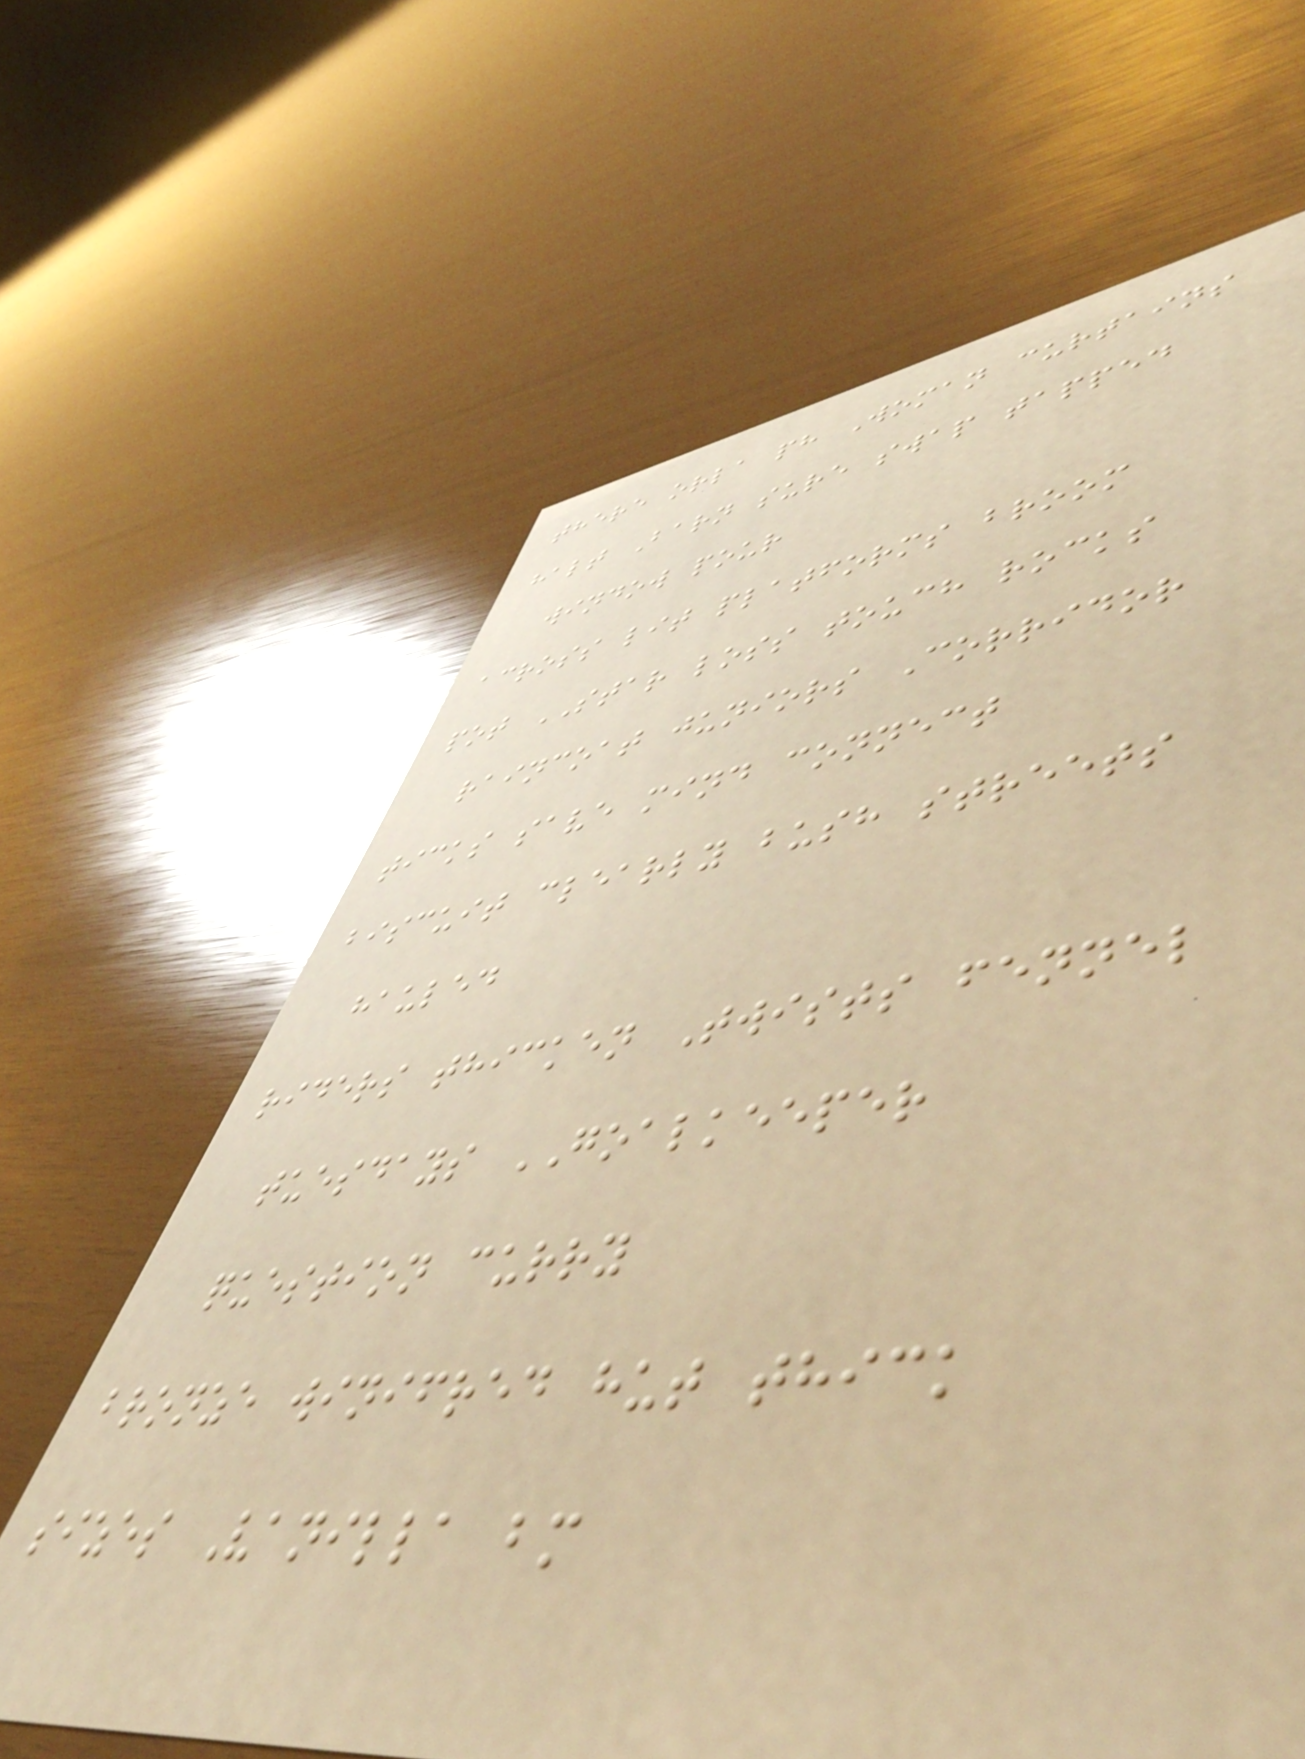there orla ph Woman curtains
halt Barn sure swap tapped
window pour
across lit platforms broom
pot STAR loss touch rocks
raincoat juniors Corridor
ticks save mind connect
biscuit clearly bush streets
hauled
riders thicken Twists fennel
tuesdays GOALKEEPER
question curry
bronze winifred hut thick
sizes Vanilla bm
